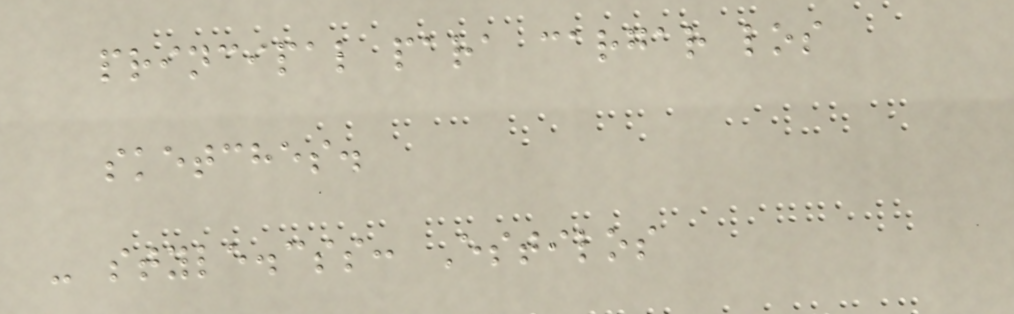principal para cargar los
sketches.
- style.css: Estilos
